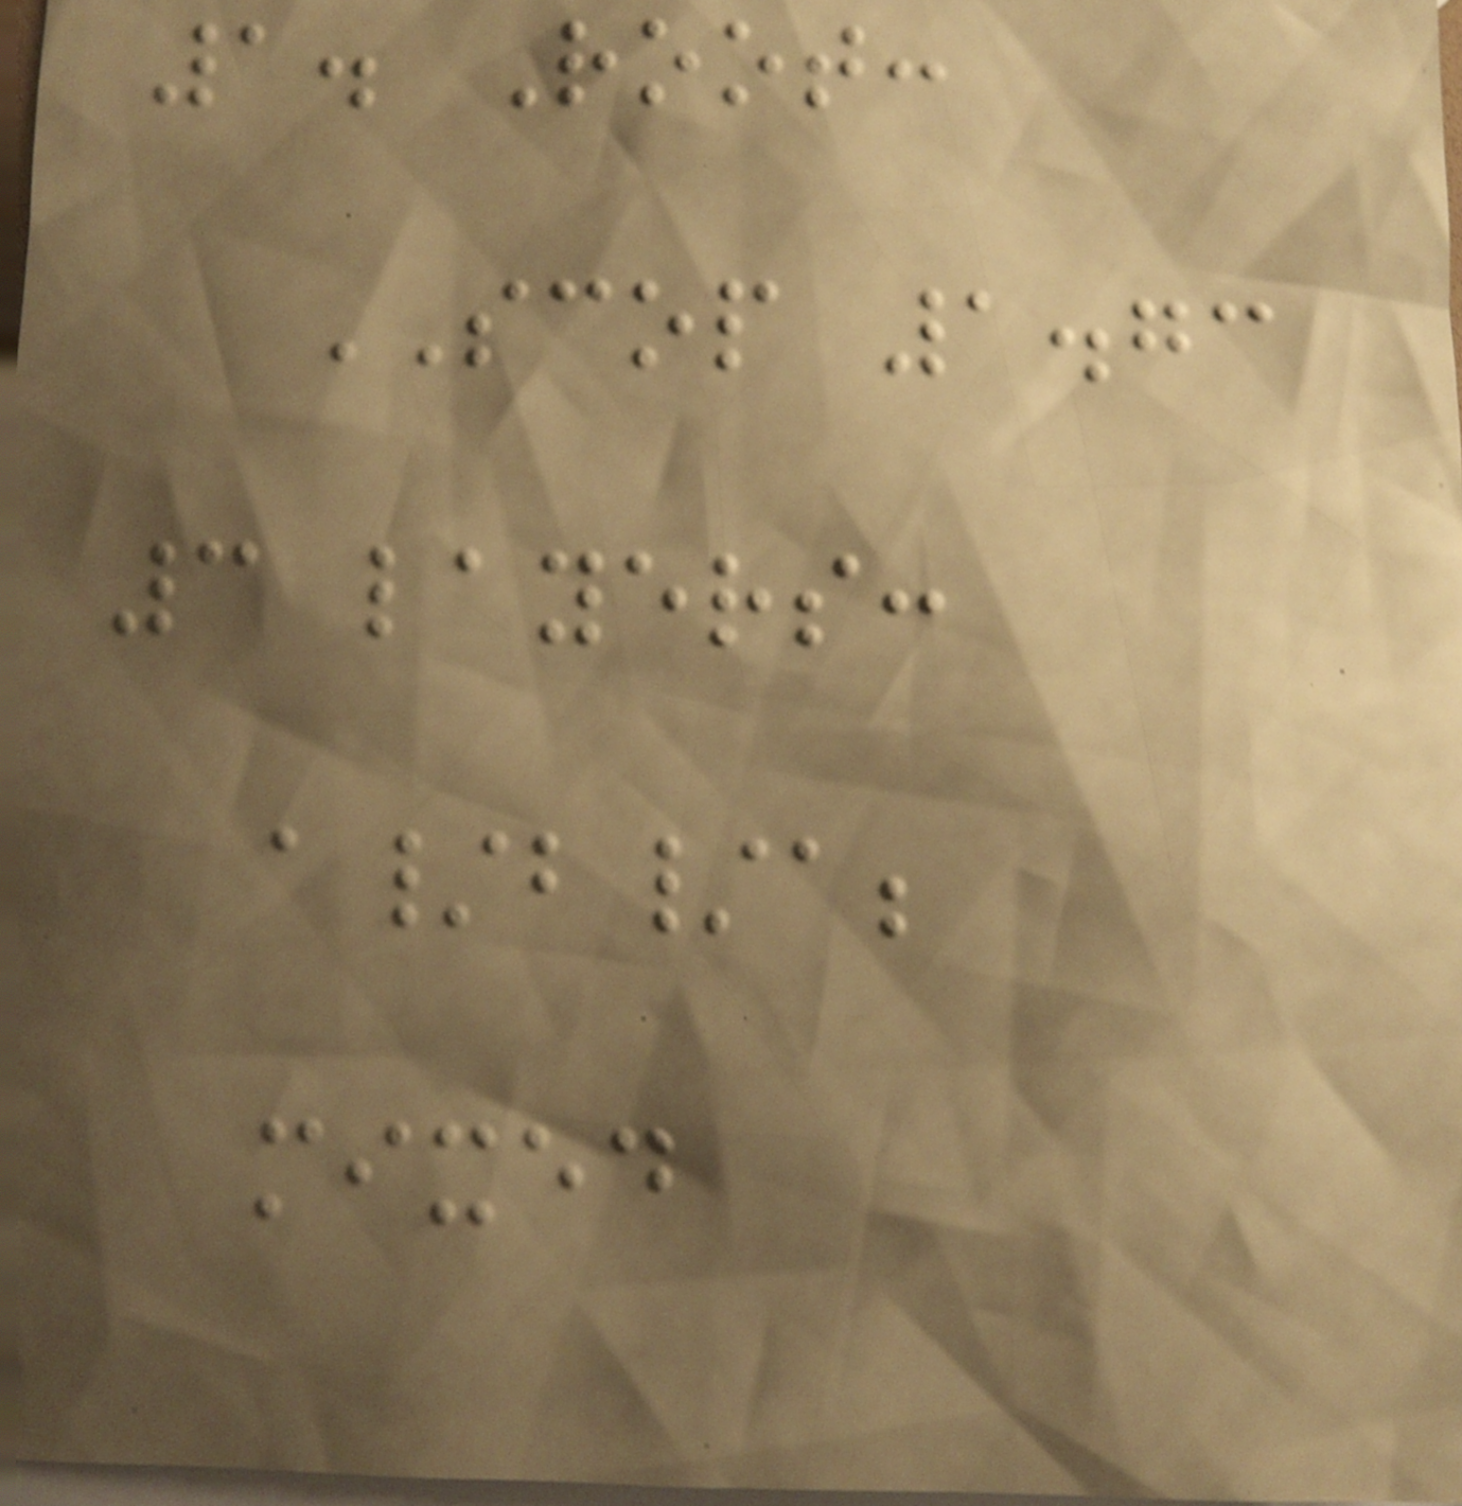1. Root:
SCOP 1.73
3 layers:
a/b/a;
mixed
